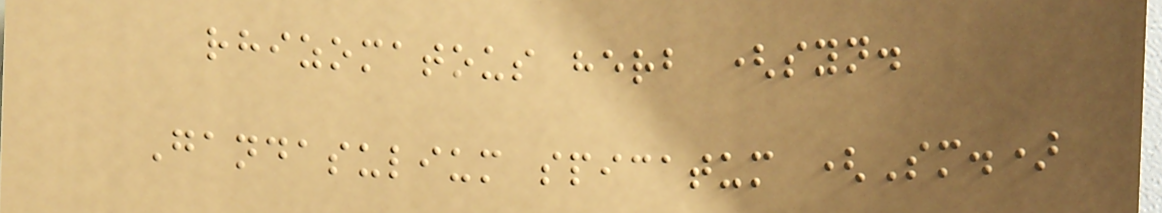rhizomatous herb (syn.
Gandasulium spicatum (Sm.)
